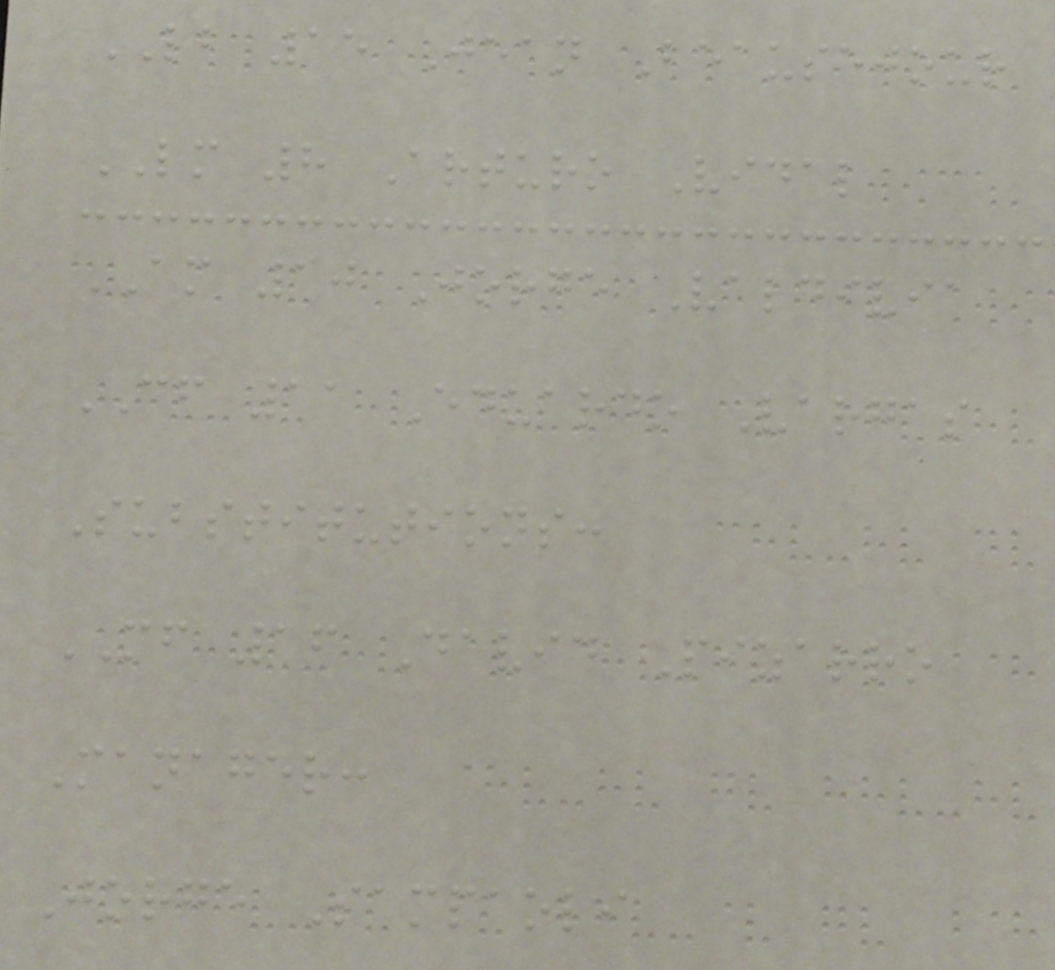LB 15 Jean Beausejour
LM 8 Arturo Vidal
AM 10 Jorge Valdivia
CF 11 Eduardo Vargas
Substitutions:
MF 16 David Pizarro
Manager:
Jorge Sampaoli
